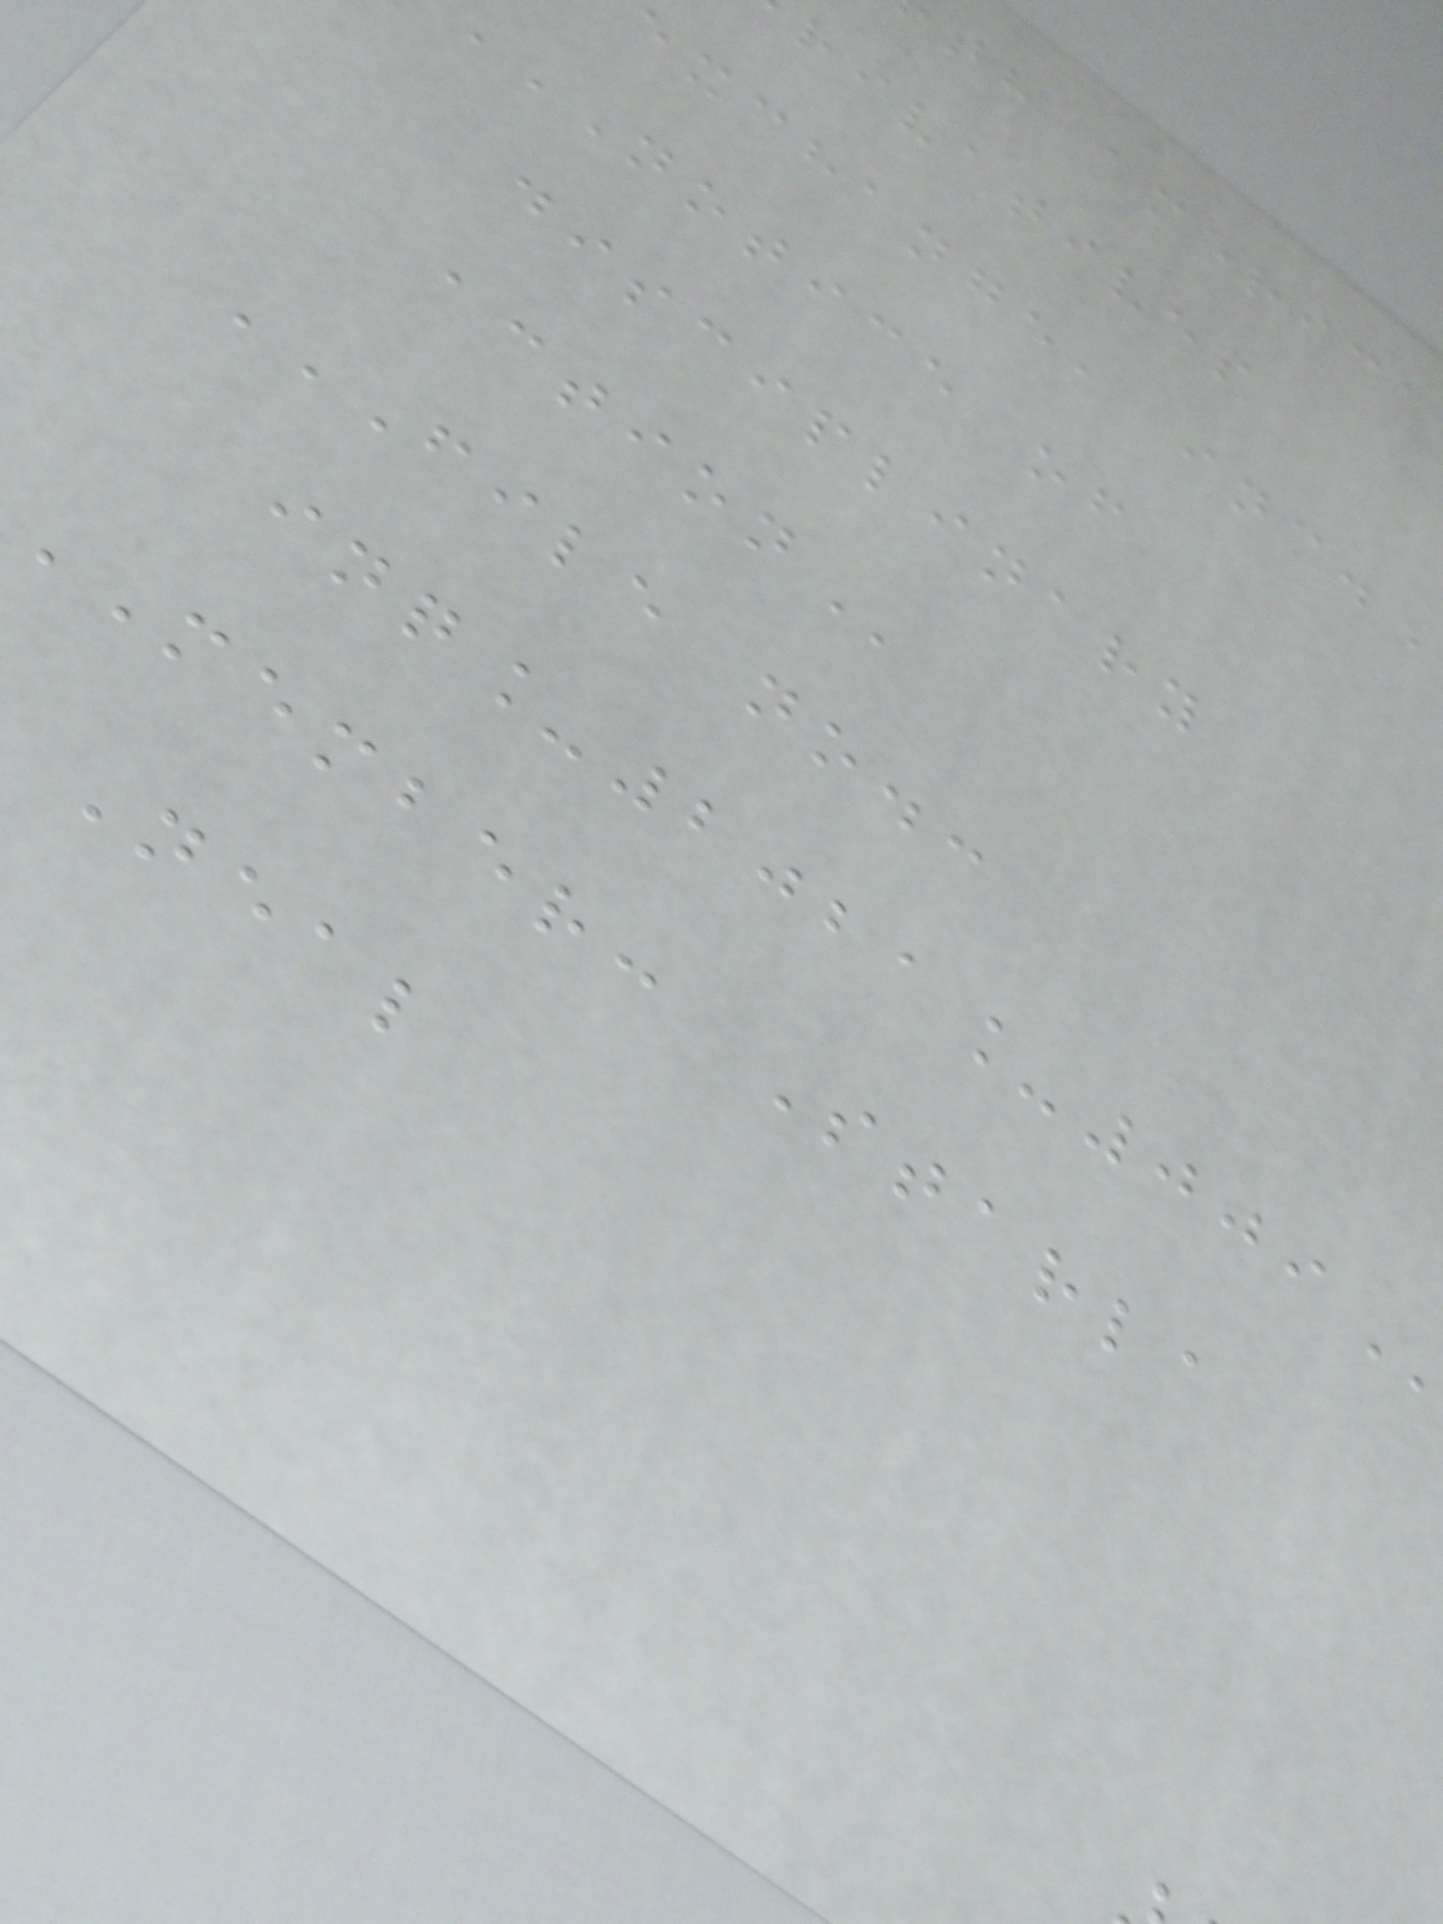rivatives
exchange,
NOTICE of
disciplinary
FILE NO.:
MEMBER: Starla
Neal
